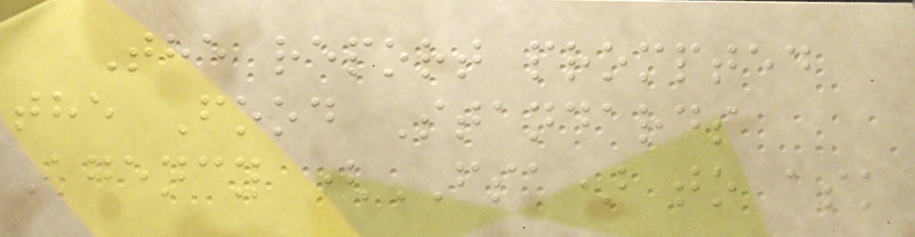The report prompted
the Food Standards
Agency (FSA) to ask
